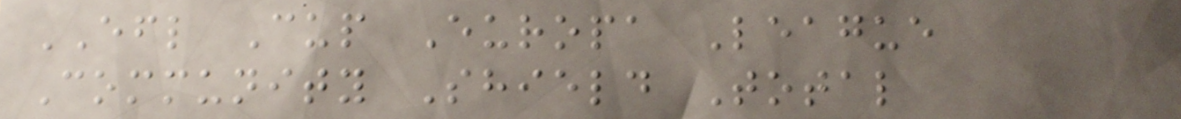EFL Cup Europa League
Community Shield Total
